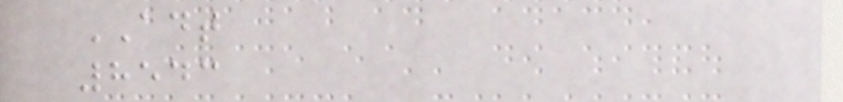ADT
8543
